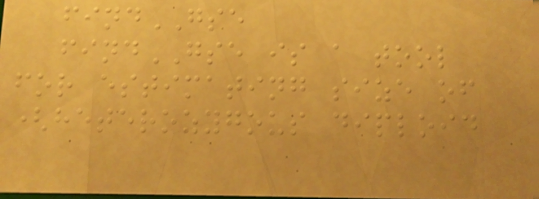findGSE
findGSE is a tool
for estimating size of
(heterozygous diploid
